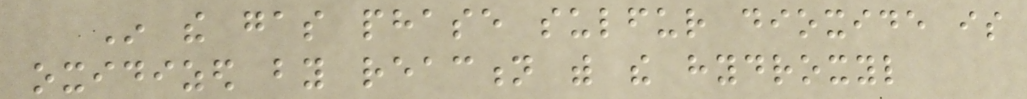In the gas phase sulfur dioxide is
oxidized by reaction with the hydroxyl
